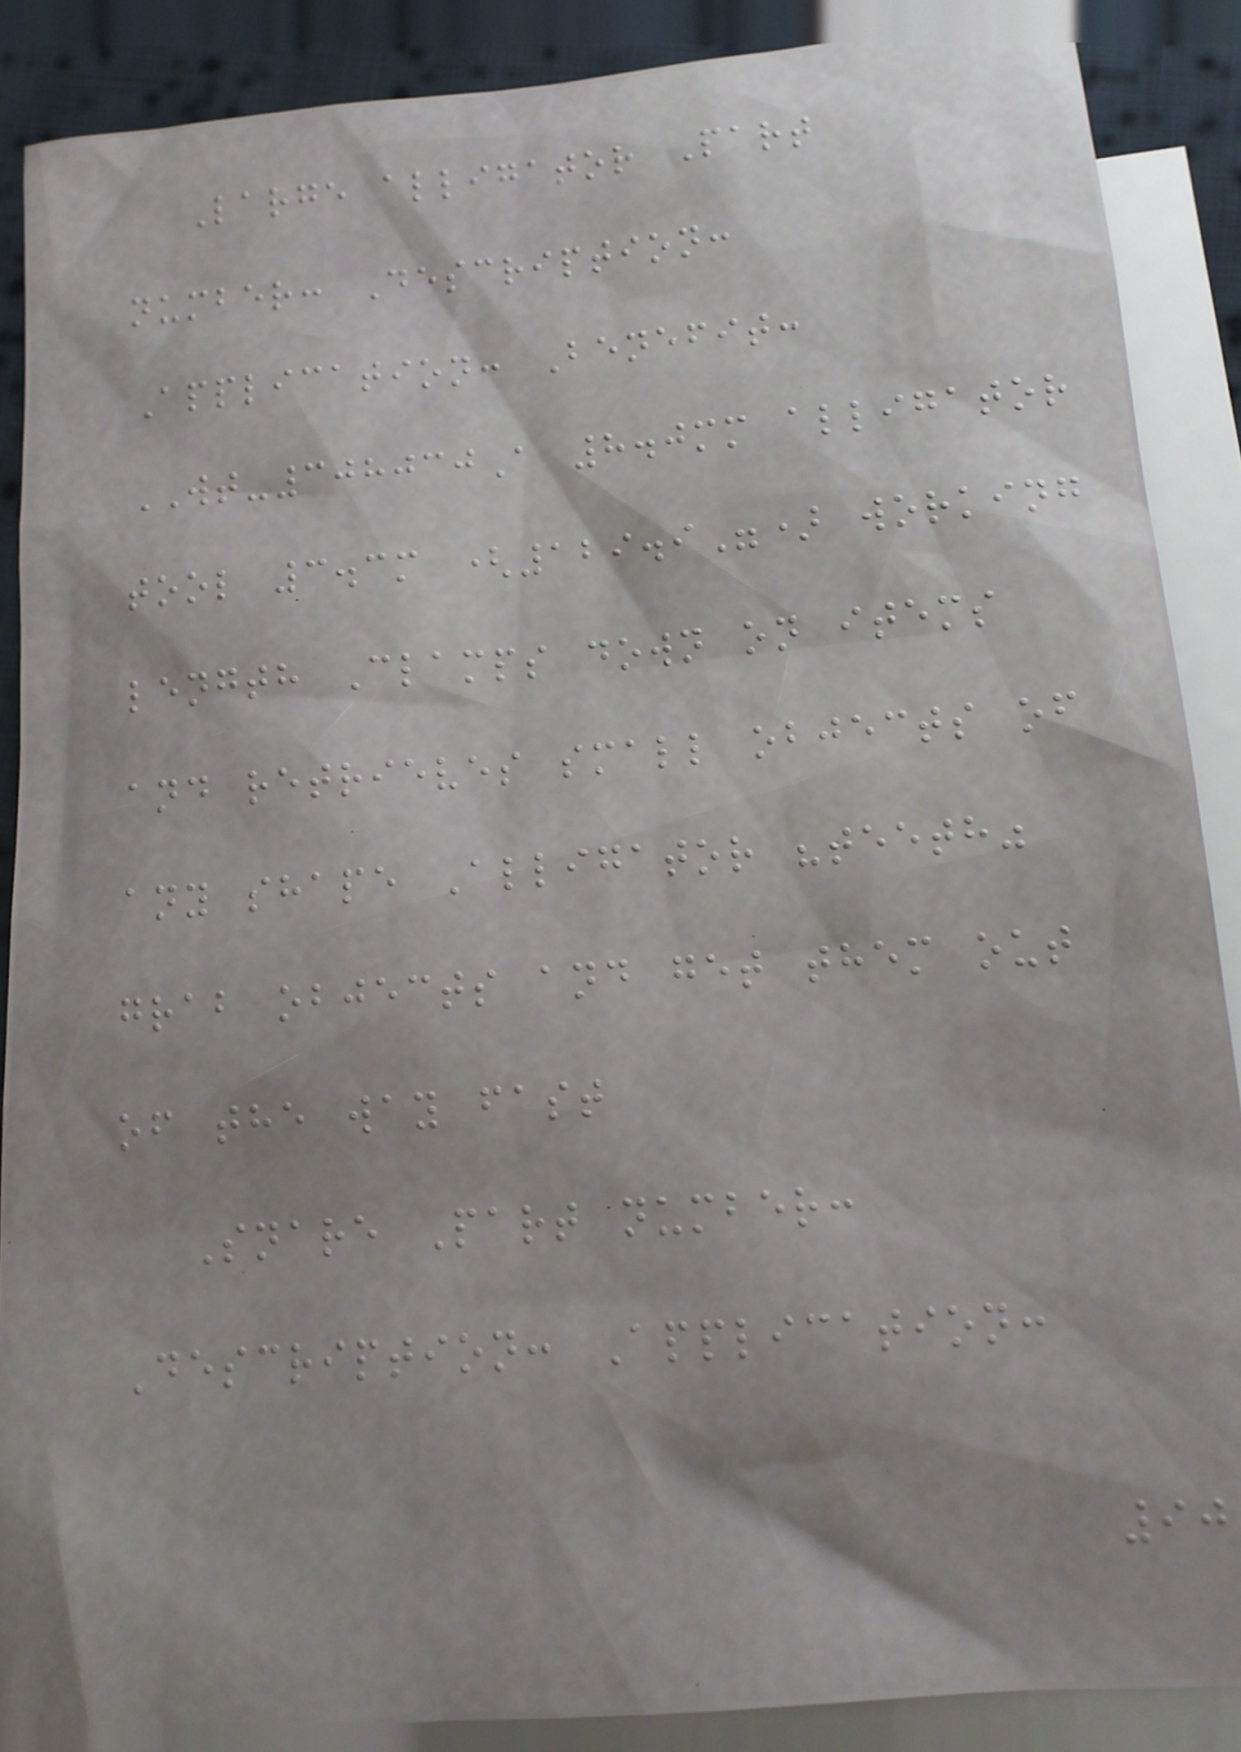Large alligator Part
number: Description:
Application: Benefit:
WT-308030A 8.0mm alligator
tool 3.3m (129.9") working
length Clamps down on items
and retrieves small objects of
any shape Alligator "teeth"
grab objects and get them out
of the way fast
Snare Part number:
Description: Application:
90
